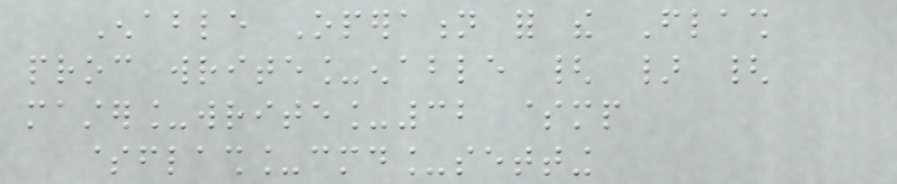Enable Operation for the Flash
proc write_enable { } {
master_write_32 $mp
$flash_cmd_setting
